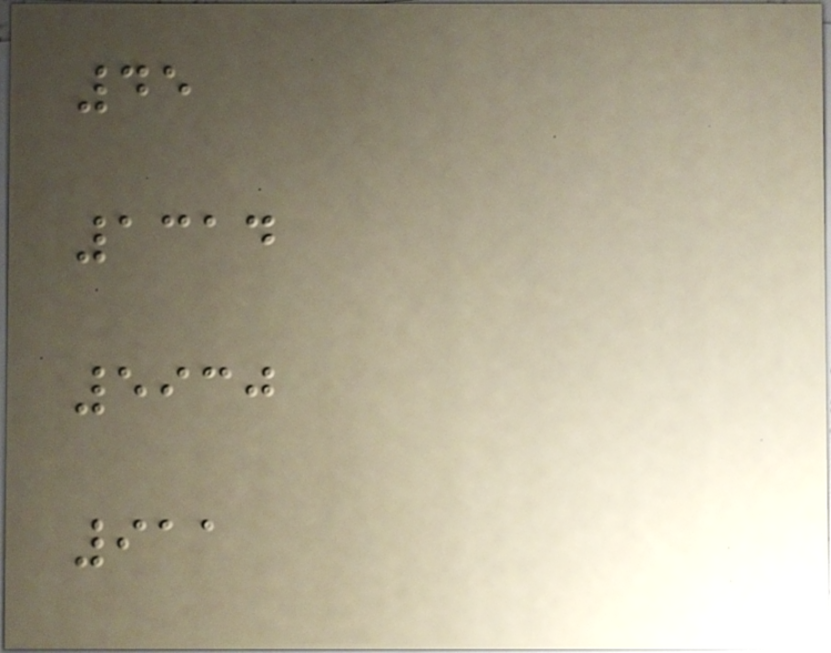45
1314
5930
911
